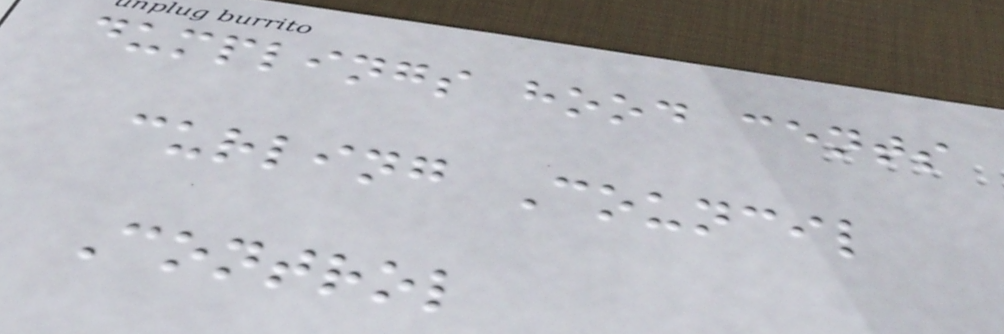dumplings hood cents
curling Council
Control
